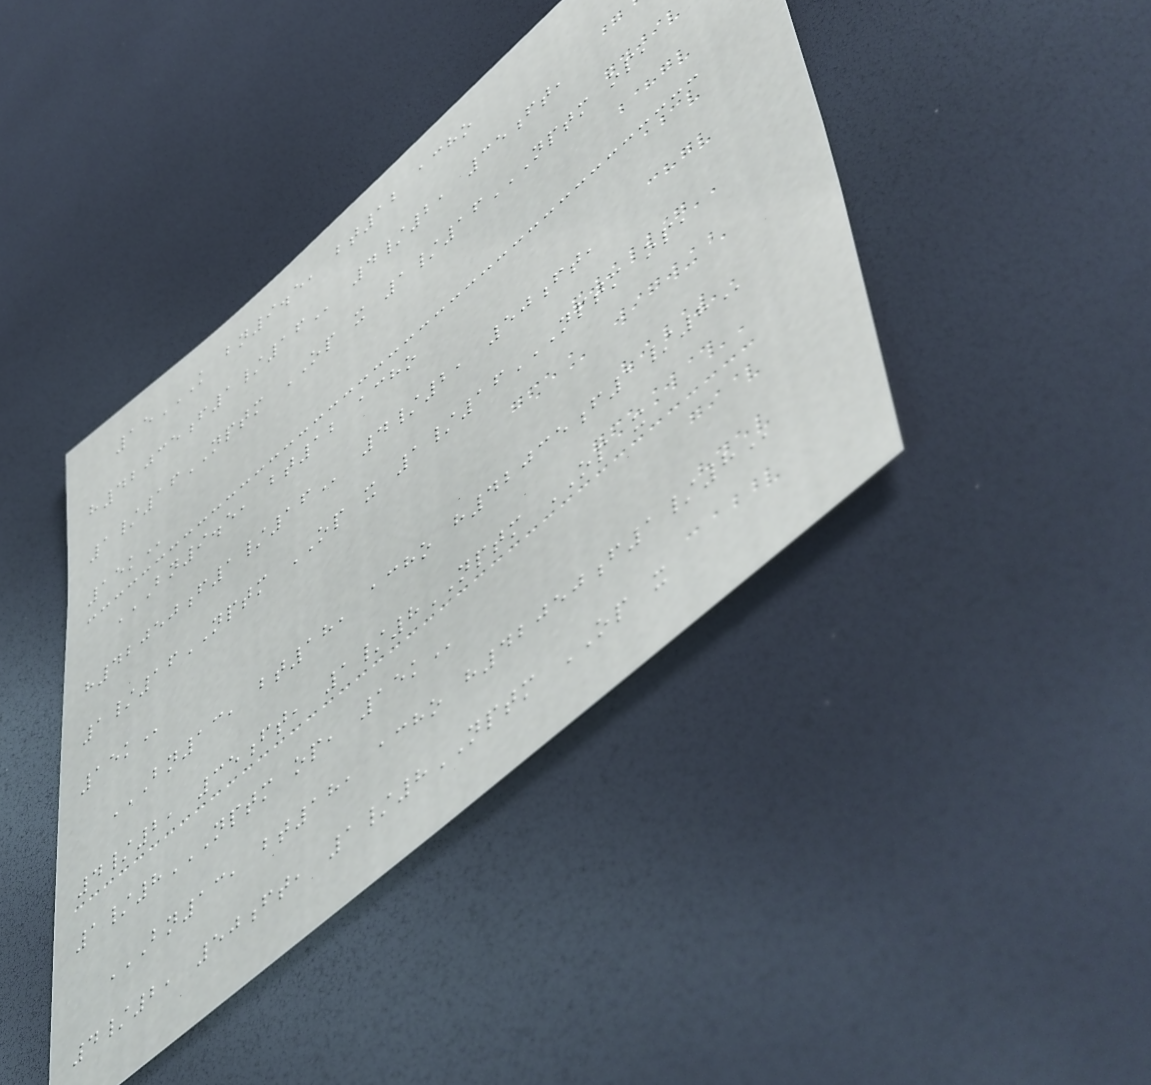15K BN9.5, BT12 ACHO
H42035F1/16 4/2, 35ft,
1/16NPTM OP x 1/16NPTM OP,
15K
BN9.5, BT12 ACHO
H42050F1/16 4/2, 50ft,
1/16NPTM OP x 1/16NPTM OP,
15K
BN13, BT18, ACHO H42035F1/8
4/2, 35ft, 1/8NPTM OP x
1/8NPTM OP, 15K
BN13, BT18, ACHO H42050F1/8
4/2, 50ft, 1/8NPTM OP x
